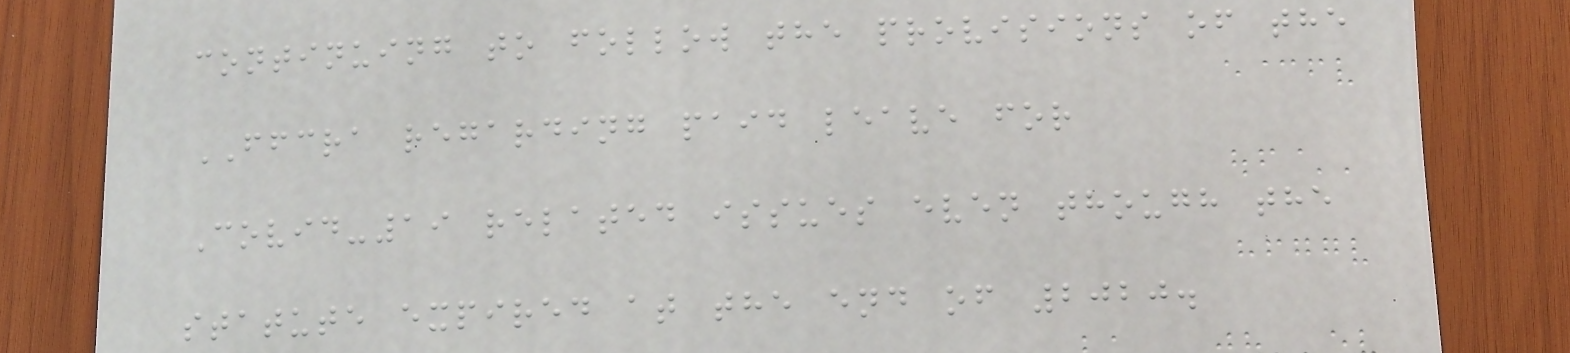continuing to follow the provisions of the
FFCRA regarding paid leave for
Covid-19 related issues even though the
statute expired at the end of 2020.
